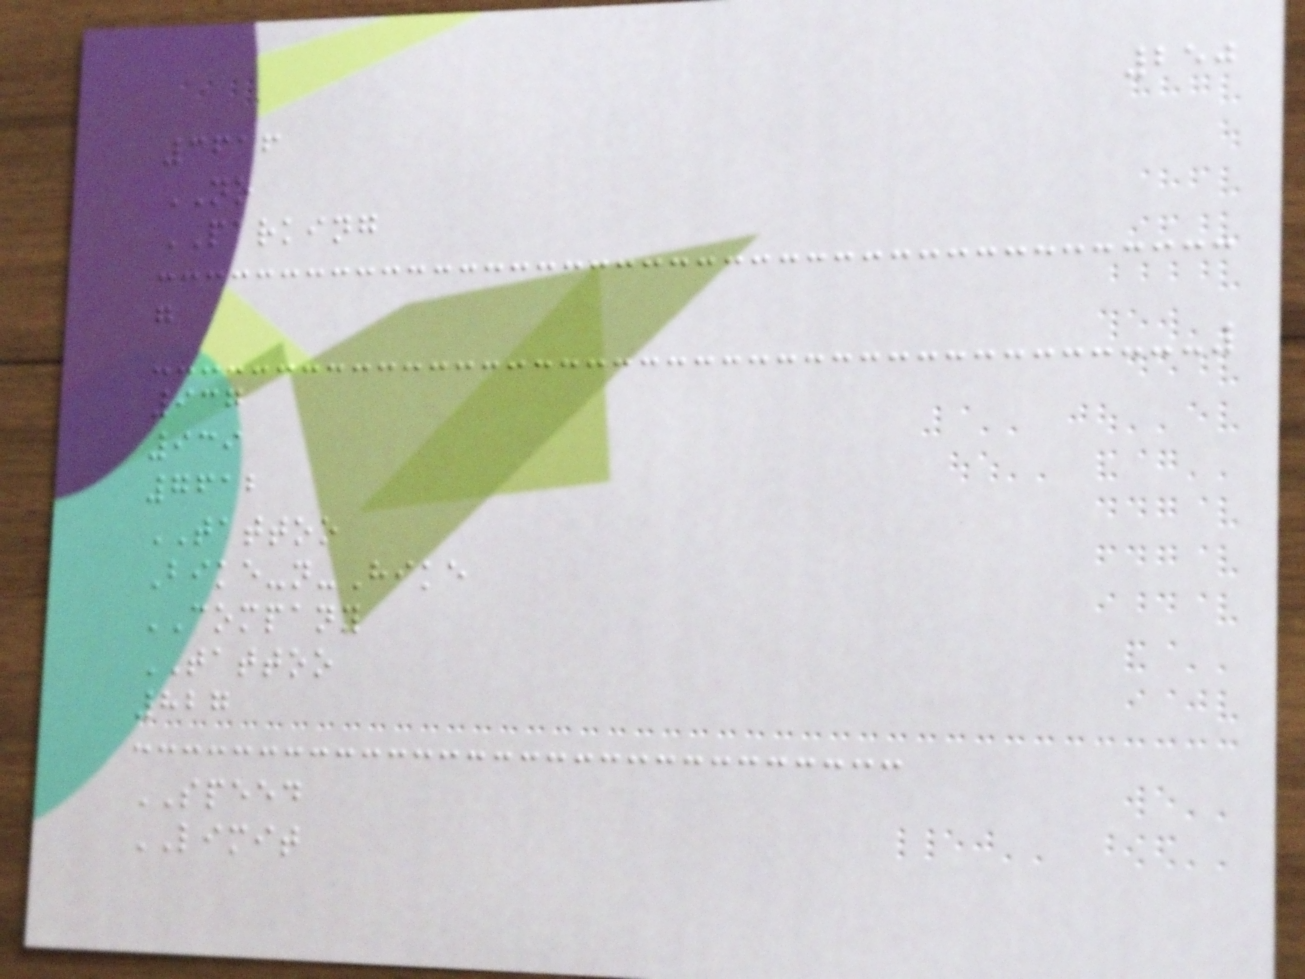250
3616
NO
PARKING
g
937
939
7612
TATTOO
Bike-n-Hike
COMPANY
TATTOO
827
SPEED
LIMIT
